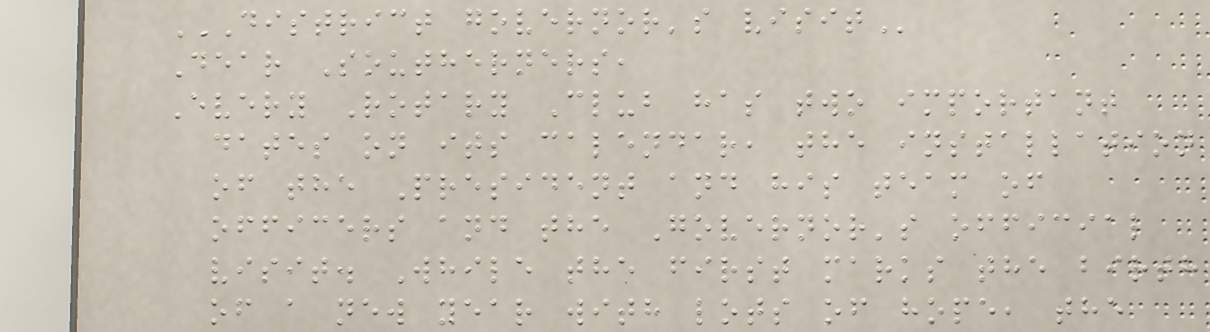DISTRICT GOVERNOR'S VISIT
Dear Southerners,
Every Rotary Club has two important
dates on its calendar, the installation
of the President and his team of
officers and the Governor's official
visit. While the first marks the birth
of a new year with lots of hope, the
